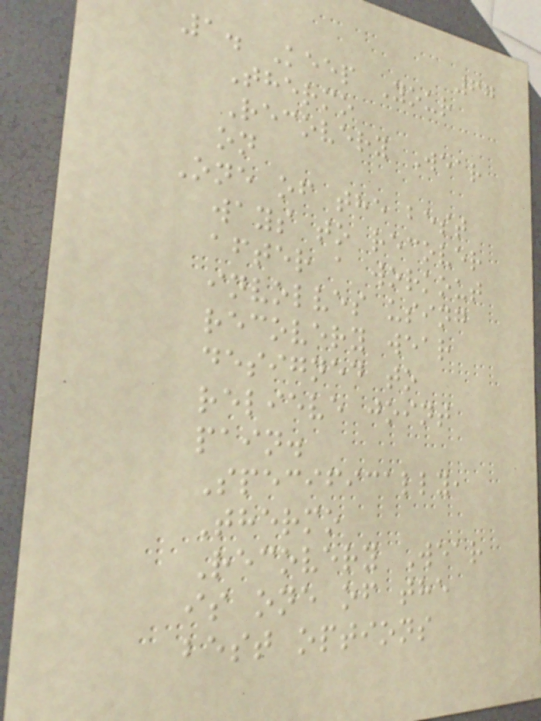67
1. Keep Your
Thermo
Recovery Wear
on
One of the best
ways to recover
after a workout
involves using
recovery wear
designed to
relieve joint
pain.
Specifically,
Thermo
Recovery Wear
is one of the
best options
